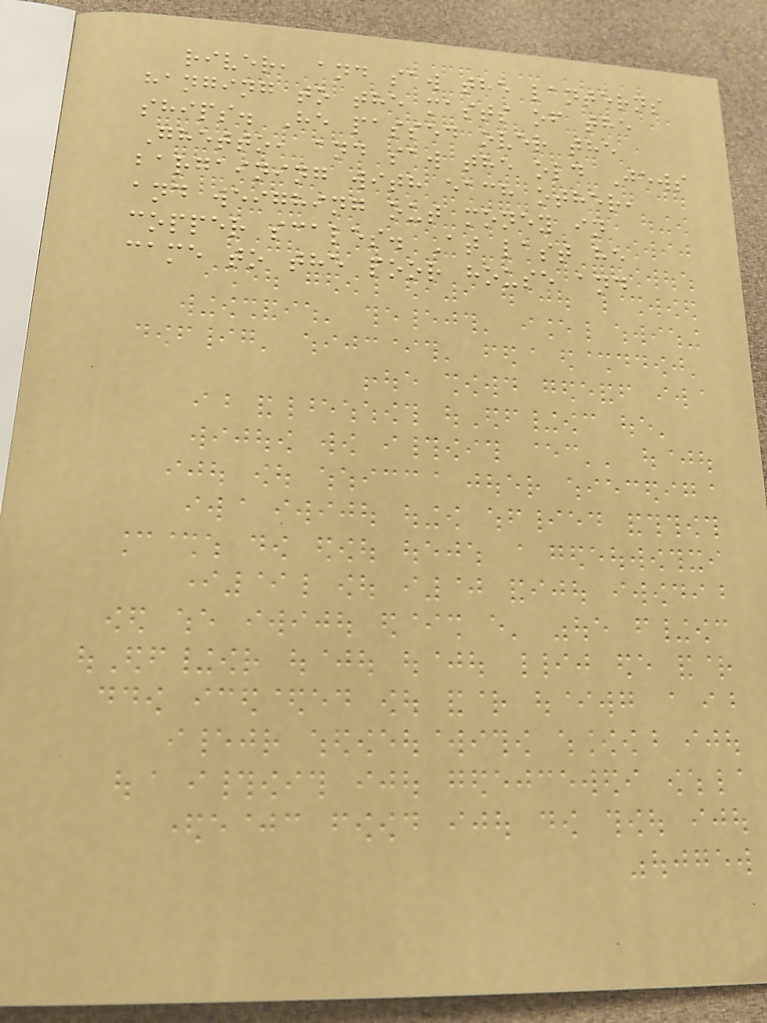river, and saw the lanterns
hanging to the masts of the
ships. He passed over the
Ghetto, and saw the old Jews
bargaining with each other,
and weighing out money in
copper scales. At last he
came to the poor house and
